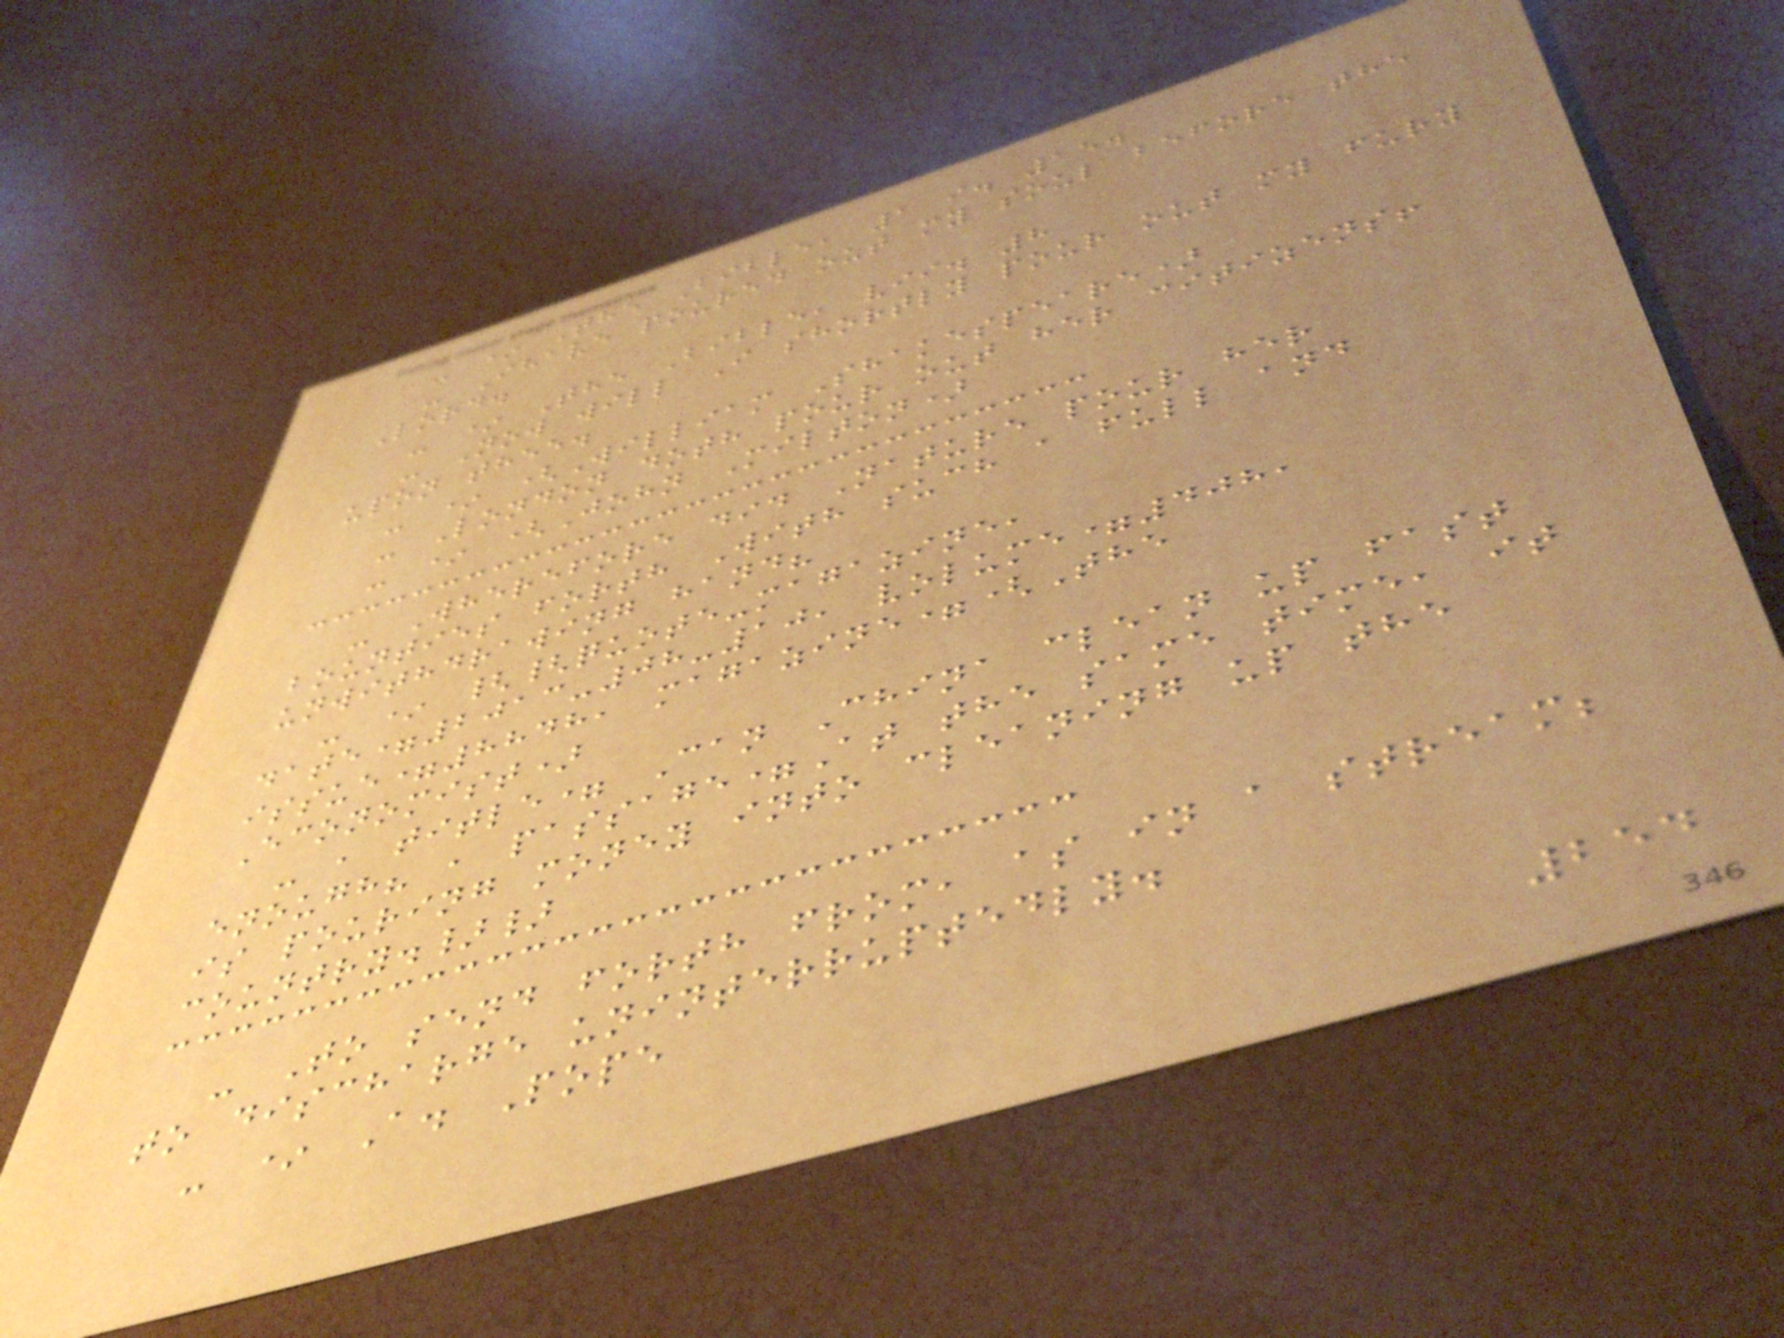- * The Bible, 1 i. 15.
- Ihave poured out my soul before the
Lord.
- * The Bible, vii. 8
- Now will I shortly pour out my fury
upon thee.
- * (William Shakespeare)
- London doth pour out her citizens!
- * (John Milton)
- Wherefore did Nature pour her
bounties forth With such a full and
unwithdrawing hand?
- * {{quote-magazine,
date=2013-08-10, volume=408,
issue=8848, magazine=(The
Economist)
- , title= Can China clean up fast
enough? , passage=At the same time, it
is pouring money into cleaning up the
country.}}
- To send forth from, as in a stream;
to discharge uninterruptedly.
- * A. Pope
254
